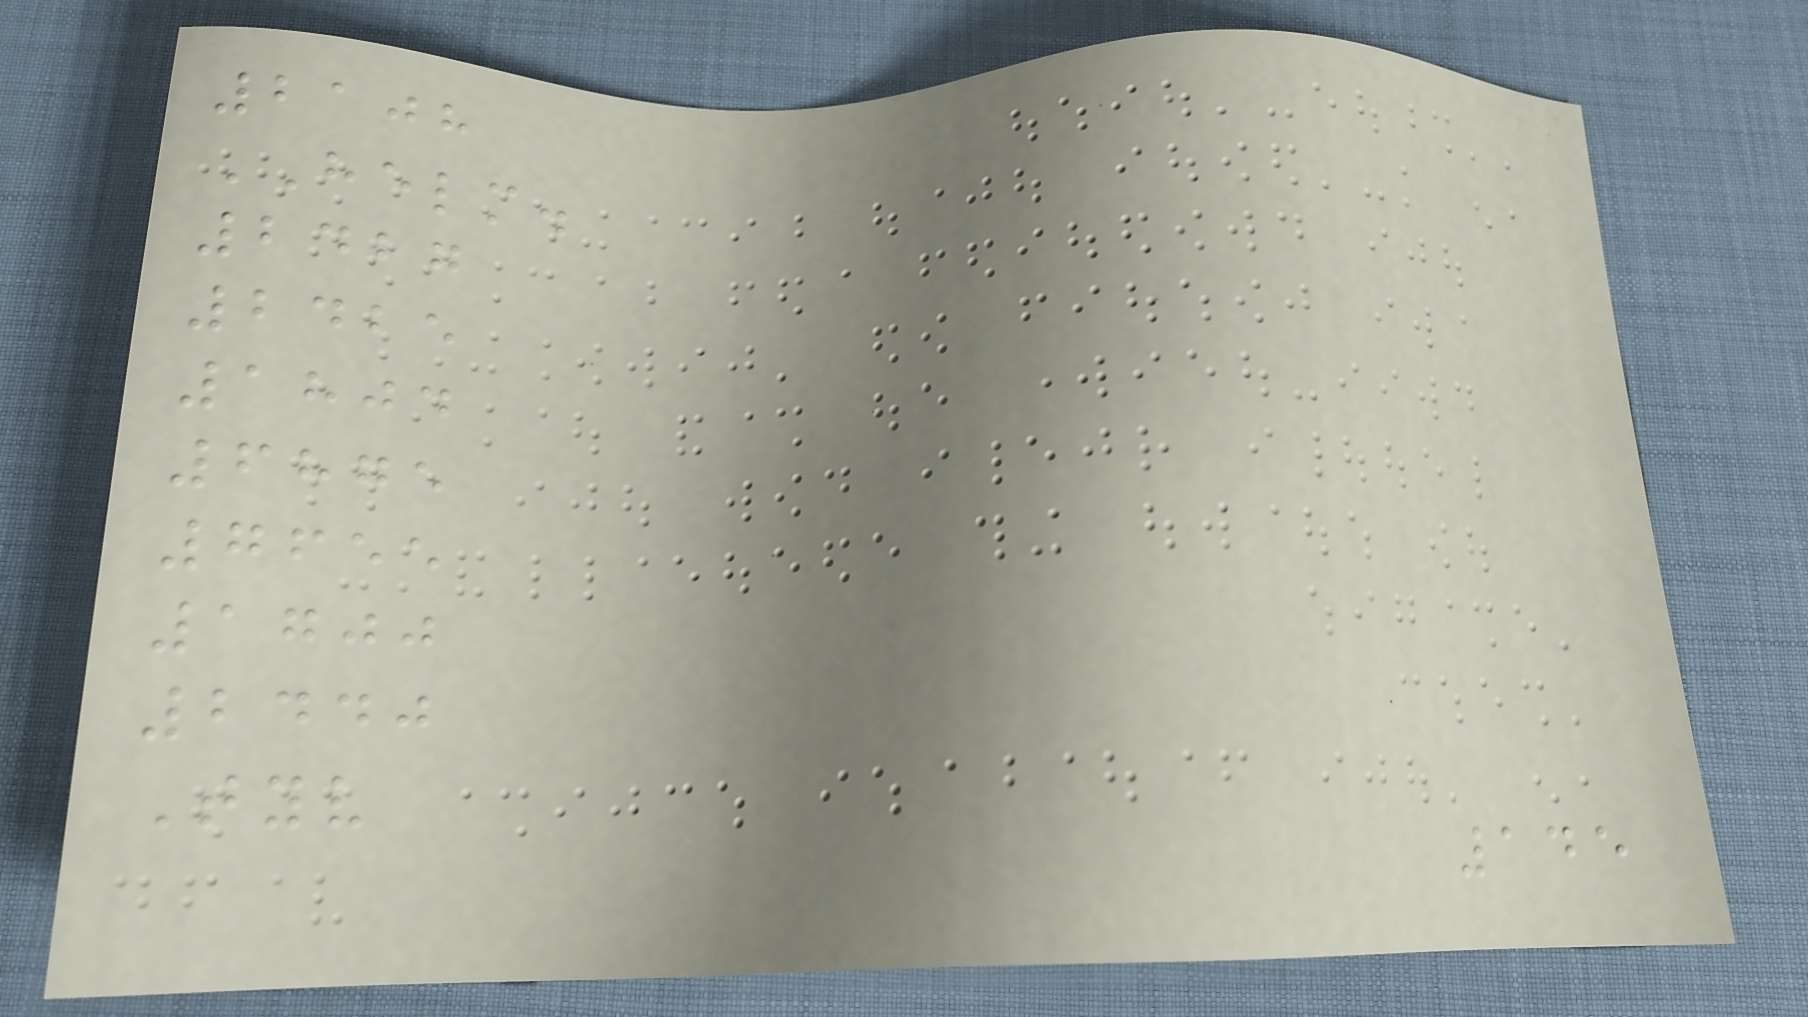2108
HELM.
2427
2425
1804
6875
7655
1700
2440
Tyv
145
